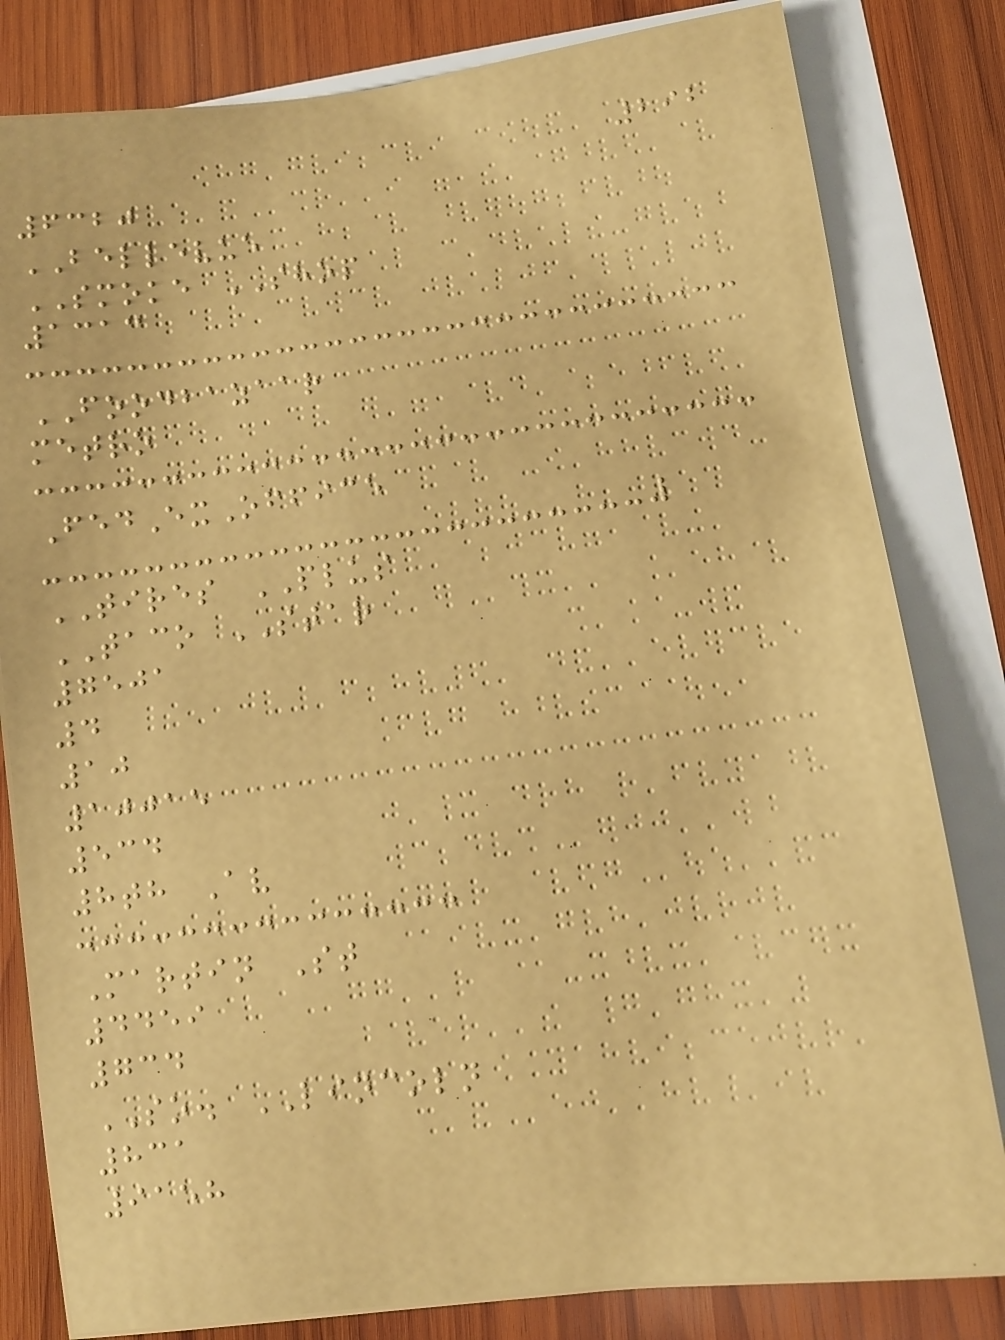292
6320
BELLEVUE
SMOKE SHOP
1313
FOODBAZAAR
metro
FedExOffice
TIRES PLUS
TACO STAR
7501
4
10
10015
534
8th Av
Martin St
4459
734
SO. LINCOLN
831
9158
